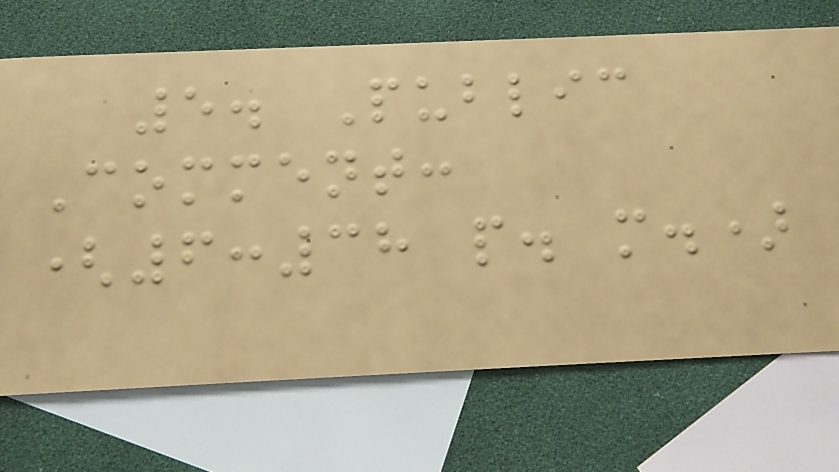5. Public
Comment:
(6:38 p. m.)
